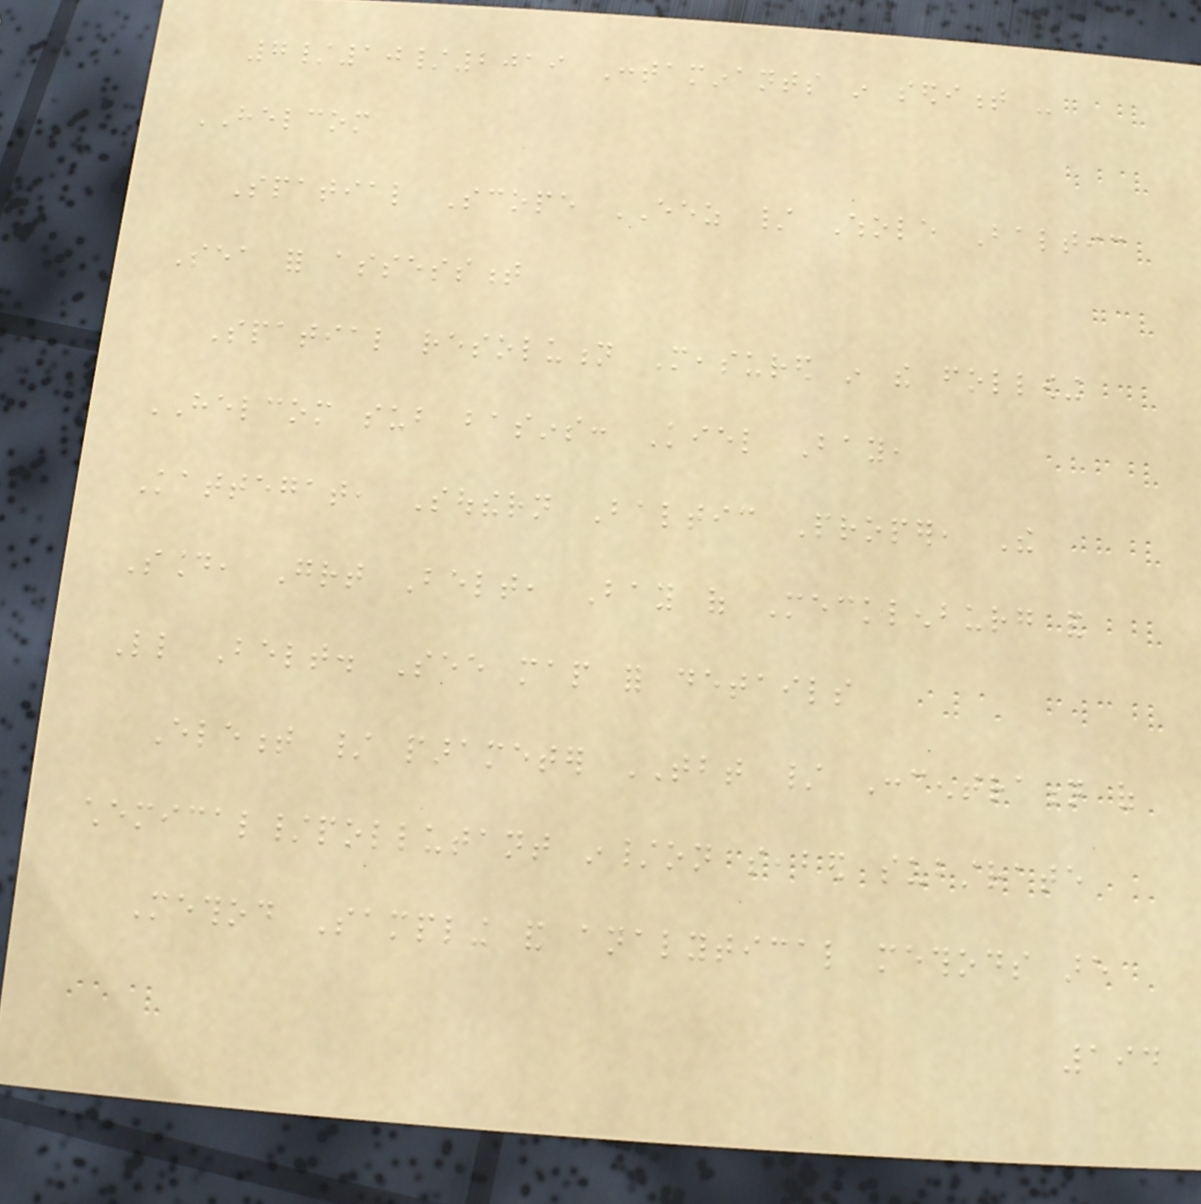7/10/2019 Contaminants in sediment -
HELCOM
Spatial Scope EEZ / Whole Baltic
Sea for assessment
Spatial resolution Measured in the following
HELCOM sub basins: Kiel Bay,
Kattegat, Southern Baltic Proper, The
Sound, Great Belt, Bay of Mecklenburg and
Little Belt. See map for details
Element / parameter TBT / Concentration of
chemical/pollutant in/on seabed substrate
Method Sampling and analytical methods are
194
